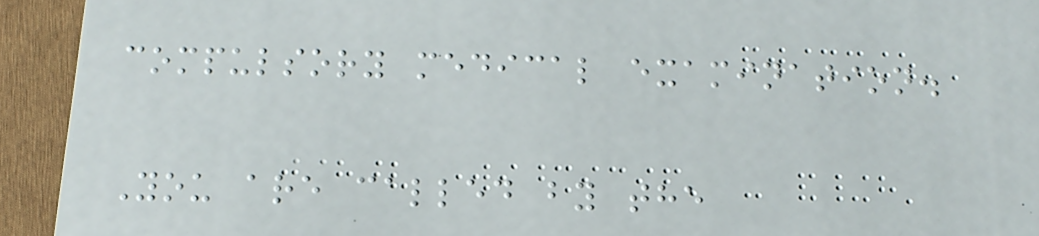compulsory medical examination.
You are called by the
